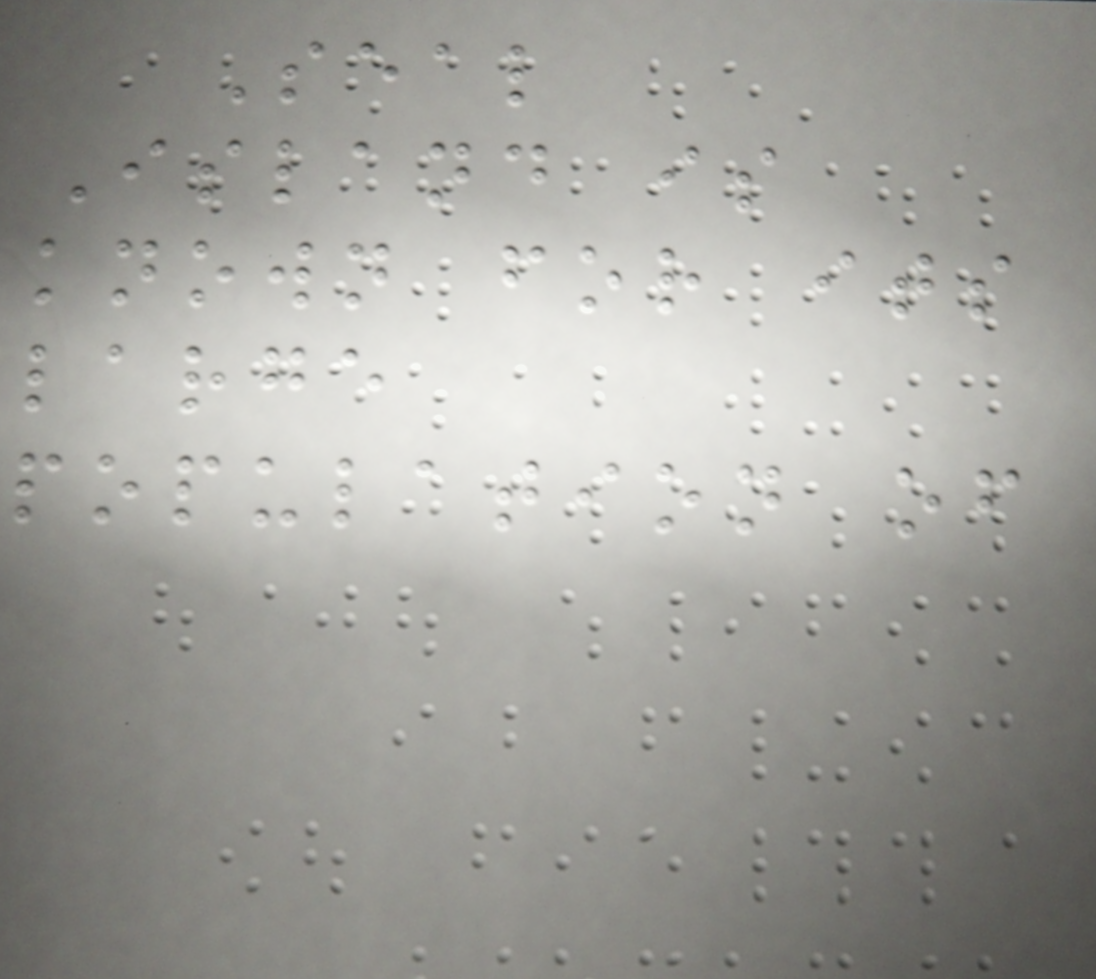Seal
Island is
known for its
large
population of
